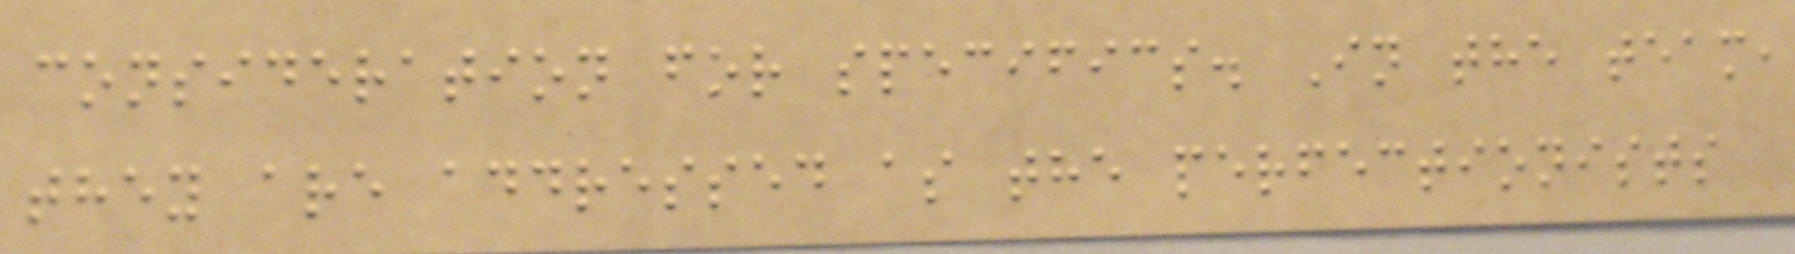consideration for specifics. In the team,
they are addressed as the perfectionists
